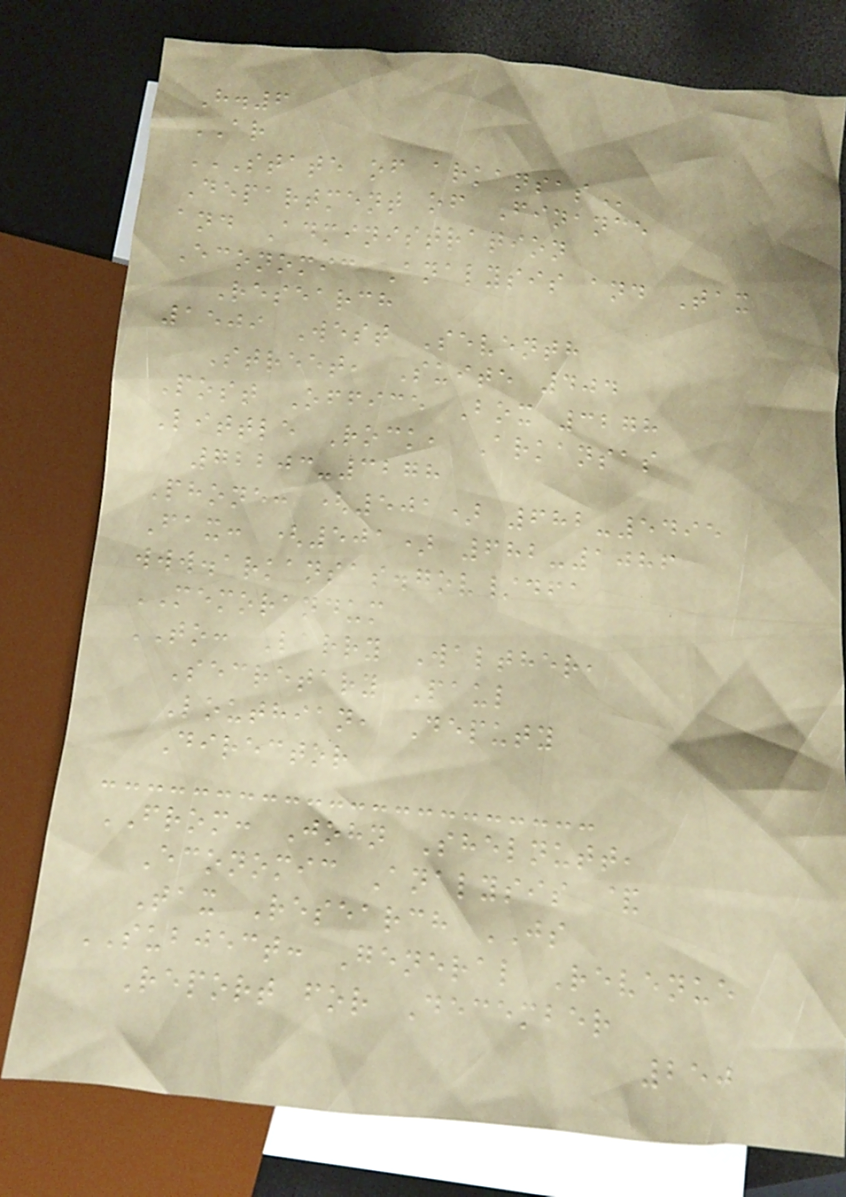H.6
AR
STATE OF ARKANSAS
Department of Finance
and Administration
Economic Analysis and Tax
Research
1509 West Seventh
Street, Suite 404
Post Office Box 3278
Little Rock, Arkansas
72203-3278
Phone: (501) 682-5495
Fax: (501) 682-1086
www.arkansas.gov/dfa
MEMORANDUM
TO: Larry Walther,
Secretary Paul
Louthian, Deputy
Director
FROM: John Shelnutt,
Economic Analysis &
Tax Research JS
SUBJECT: General Revenue
Report for December
250
